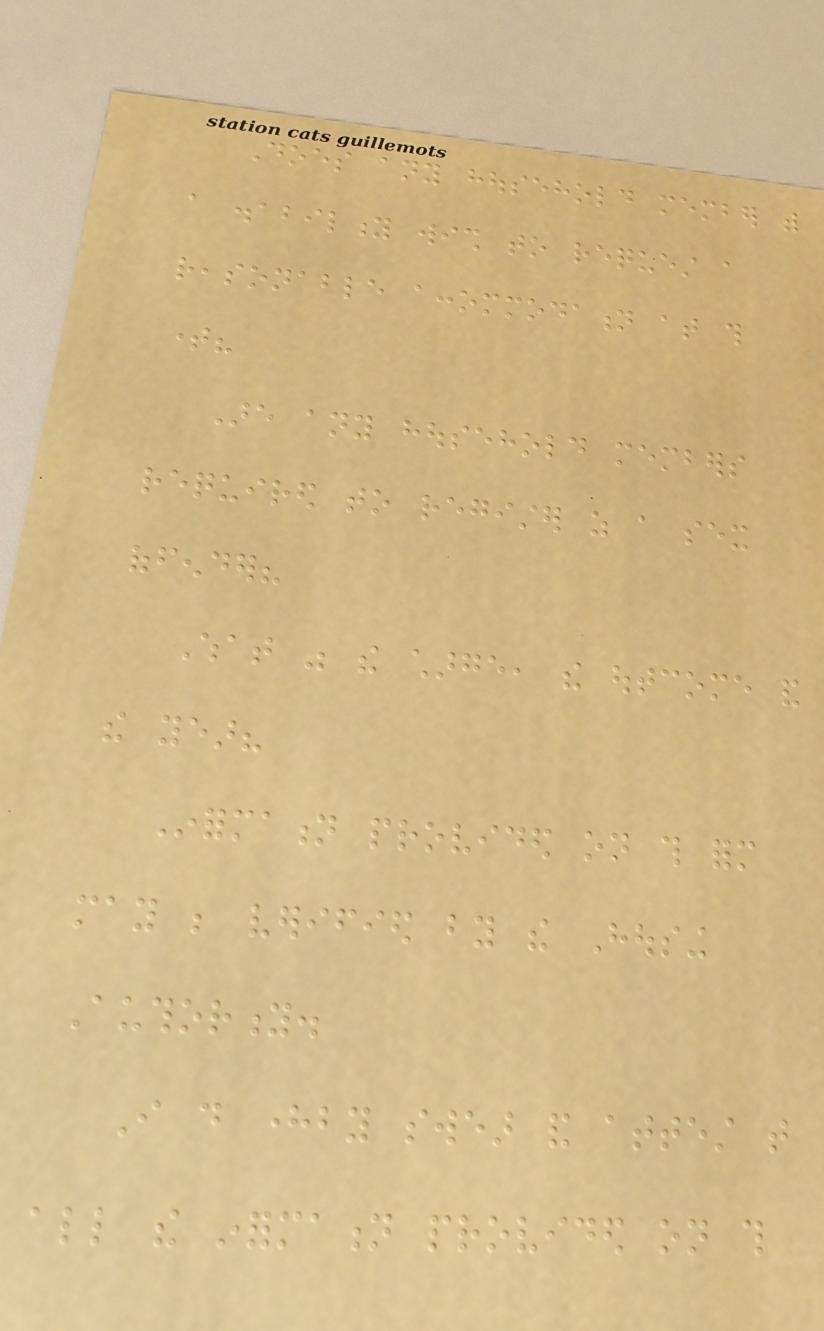Does any household member with
a disability wish to request a
reasonable accommodation at this
time?
Are any household members
required to register as a sex
offender?
What was the charge, the outcome and
the year?
Information provided on this form
may be verified by the Housing
Authority.
I do hereby swear and attest that
all the information provided on this
